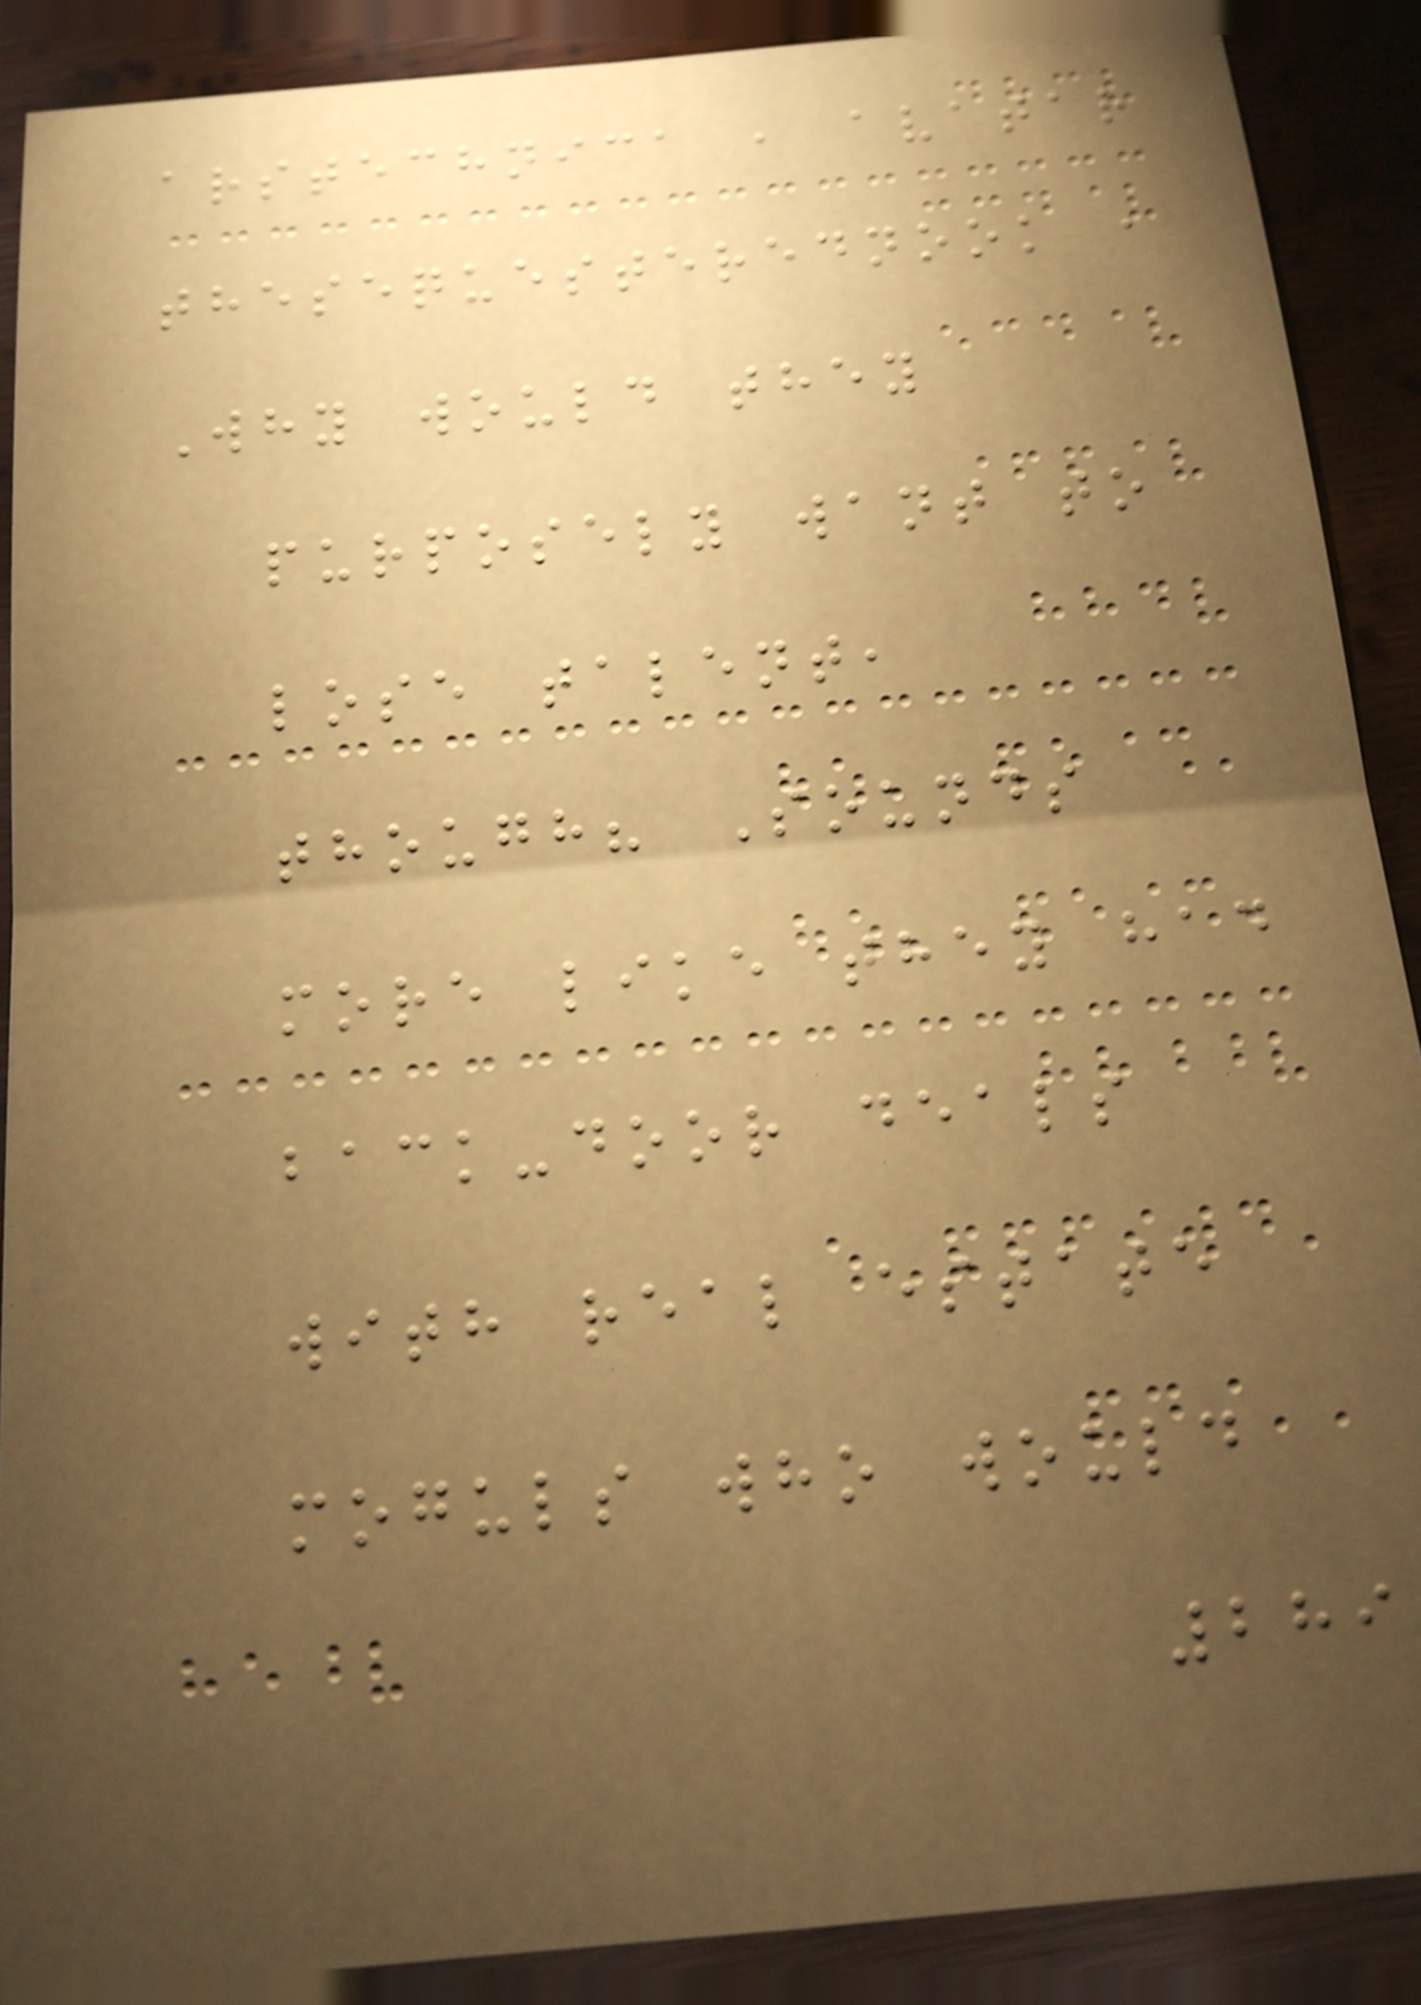arstechnica , avatar
thesequesterednook ,
Why would they
purposely want to
lose talent,
though? Sounds
more like they had
back-door deals
with real estate
moguls who would
289
